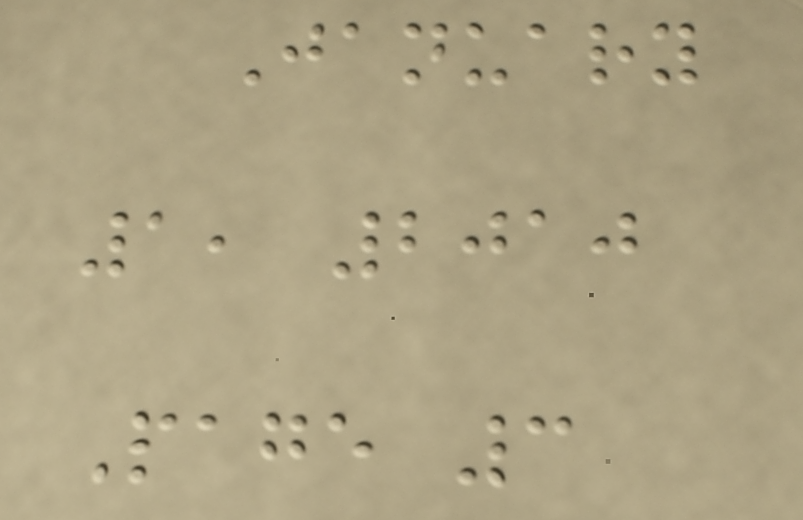January
1, 2010
Page 3
